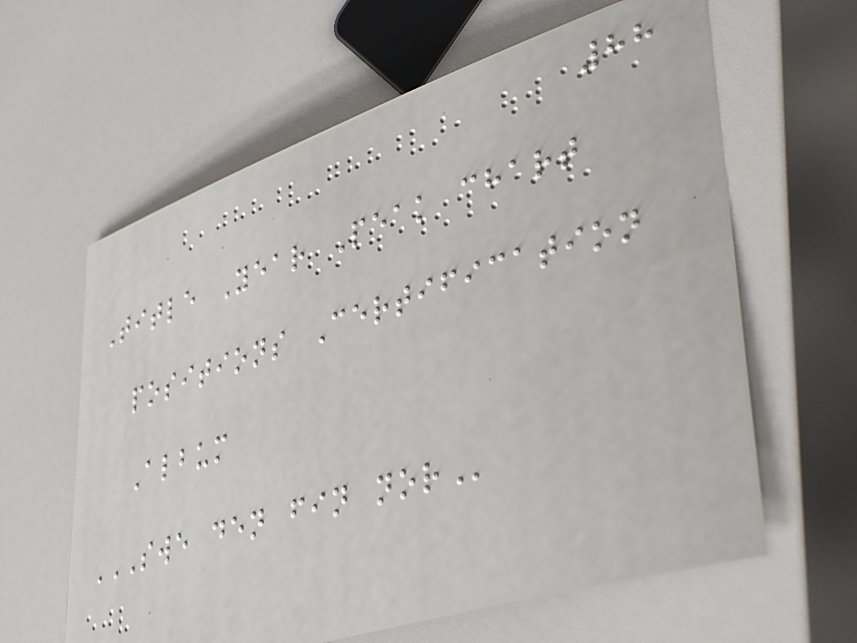88
Title Year Peak chart
positions Certification
Album
SWE DEN FIN NOR
